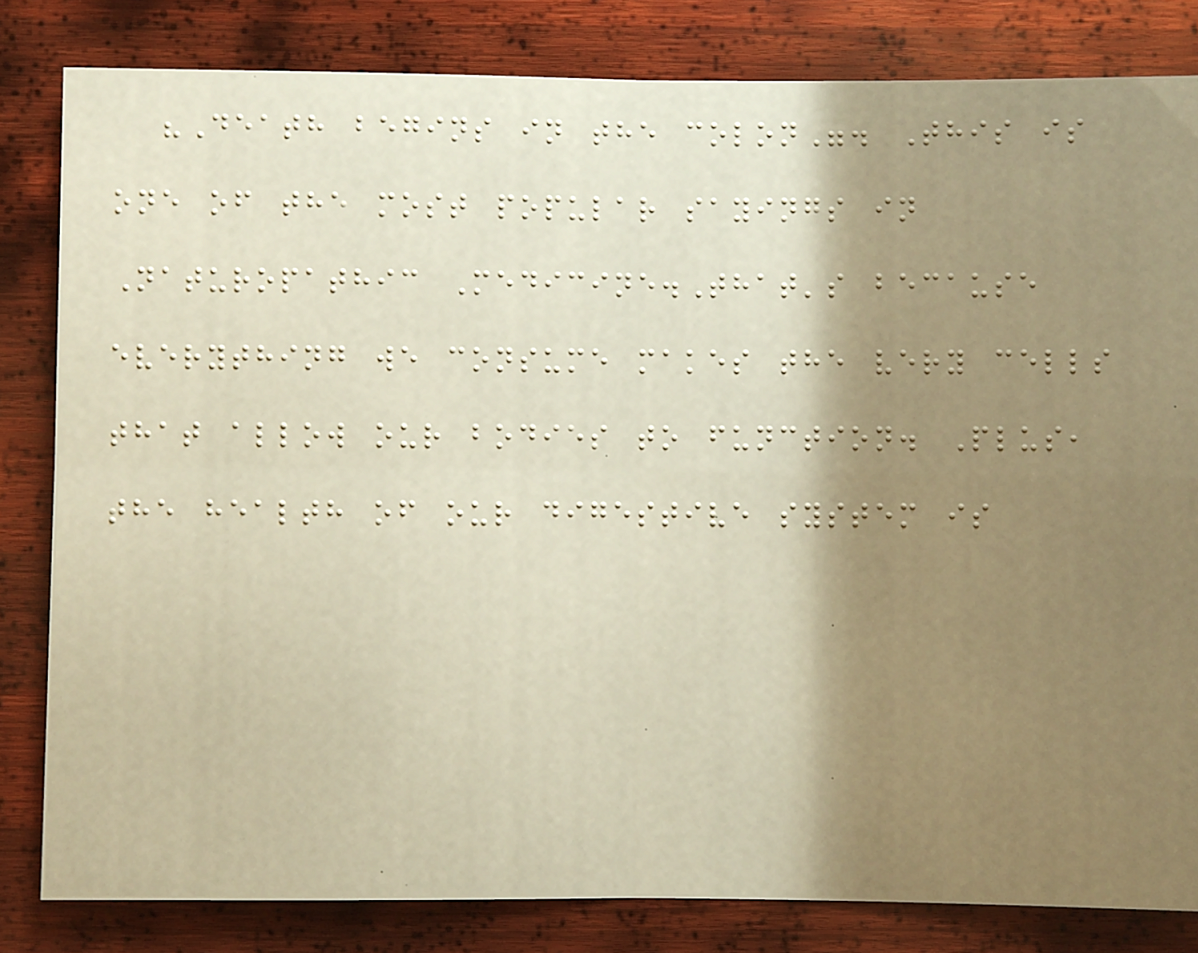"Death begins in the colon". This is
one of the most popular sayings in
Naturopathic Medicine.That's because
everything we consume makes the very cells
that allow our bodies to function. Plus,
the health of our digestive system is
